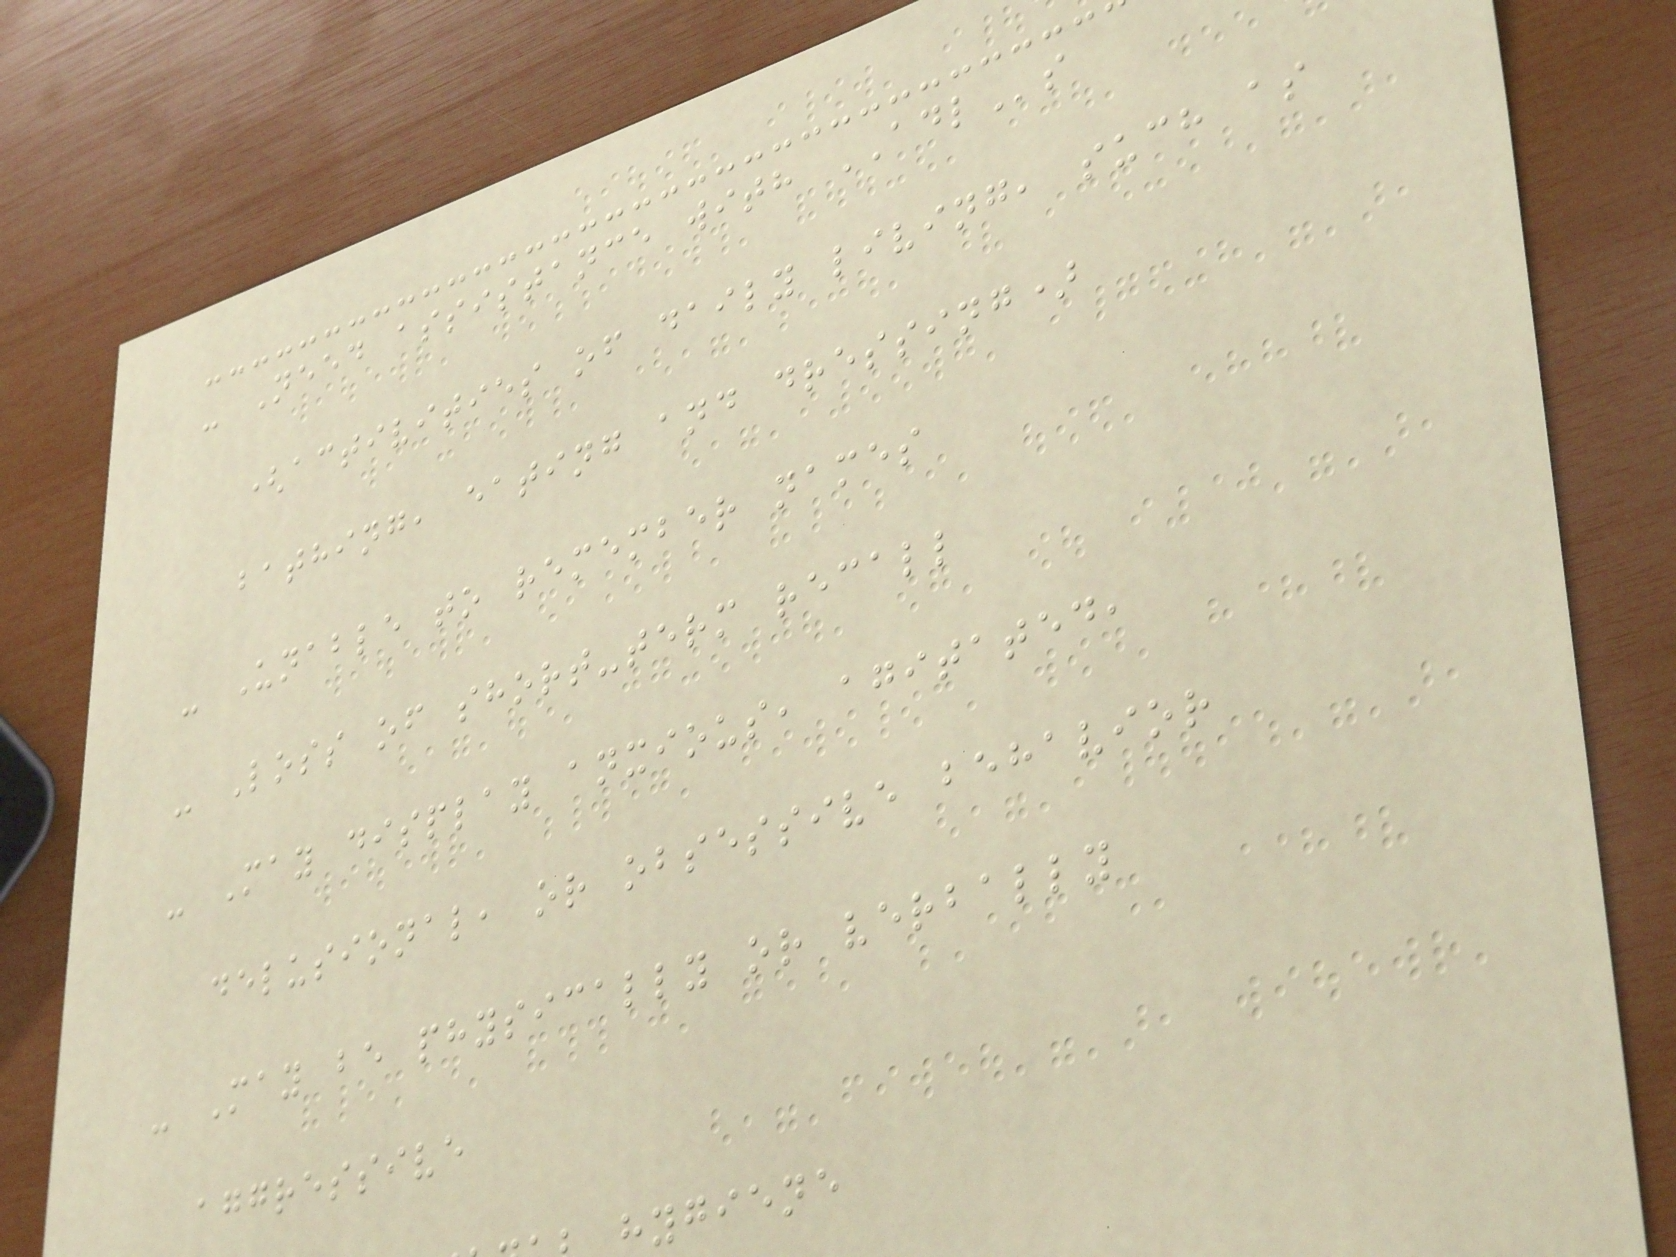- Need assistance with ADLs
(activities of daily living, such as
bathing, eating and dressing)
- Unable to remember names
- Loss of short-term recall
- May display anxious, agitated,
delusional, or obsessive behavior
- May be physically or verbally
aggressive
hygiene
